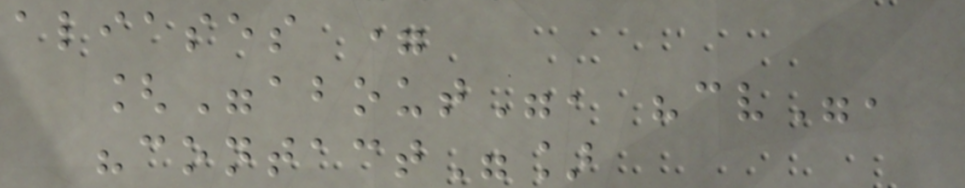aliases =
["about", "cv",
"contact"]
